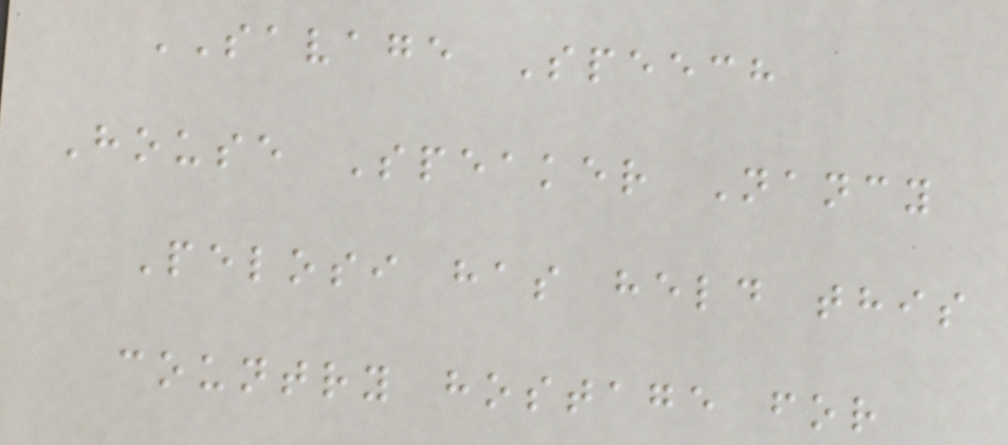SAVAGE Speech
House Speaker Nancy
Pelosi has held this
country hostage for
